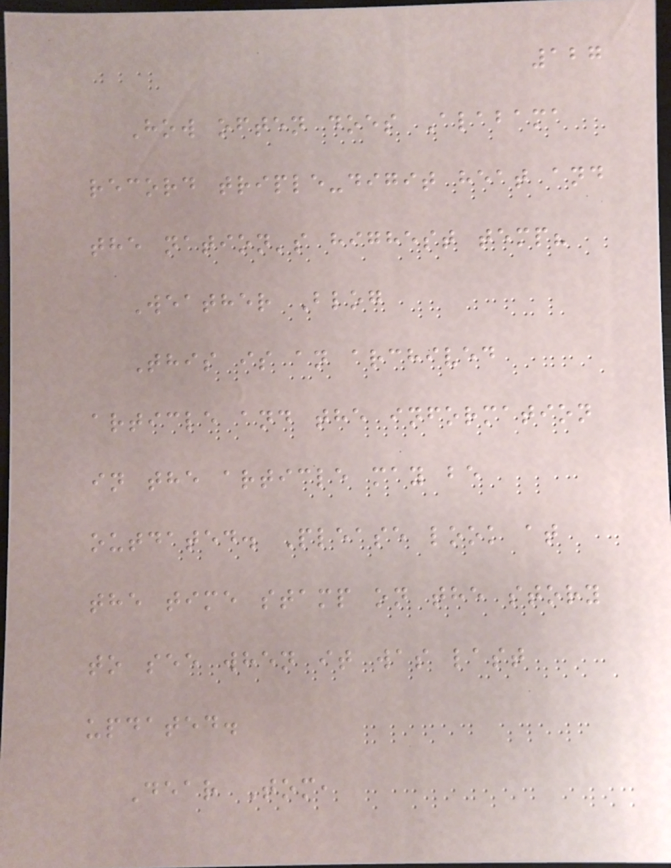127
How often does Alabama
record triple-digit heat and
the nation's highest temp?
Weather Blog
This is an archived
article and the information
in the article may be
outdated. Please look at
the time stamp on the story
to see when it was last
updated.
Dear Tom,
